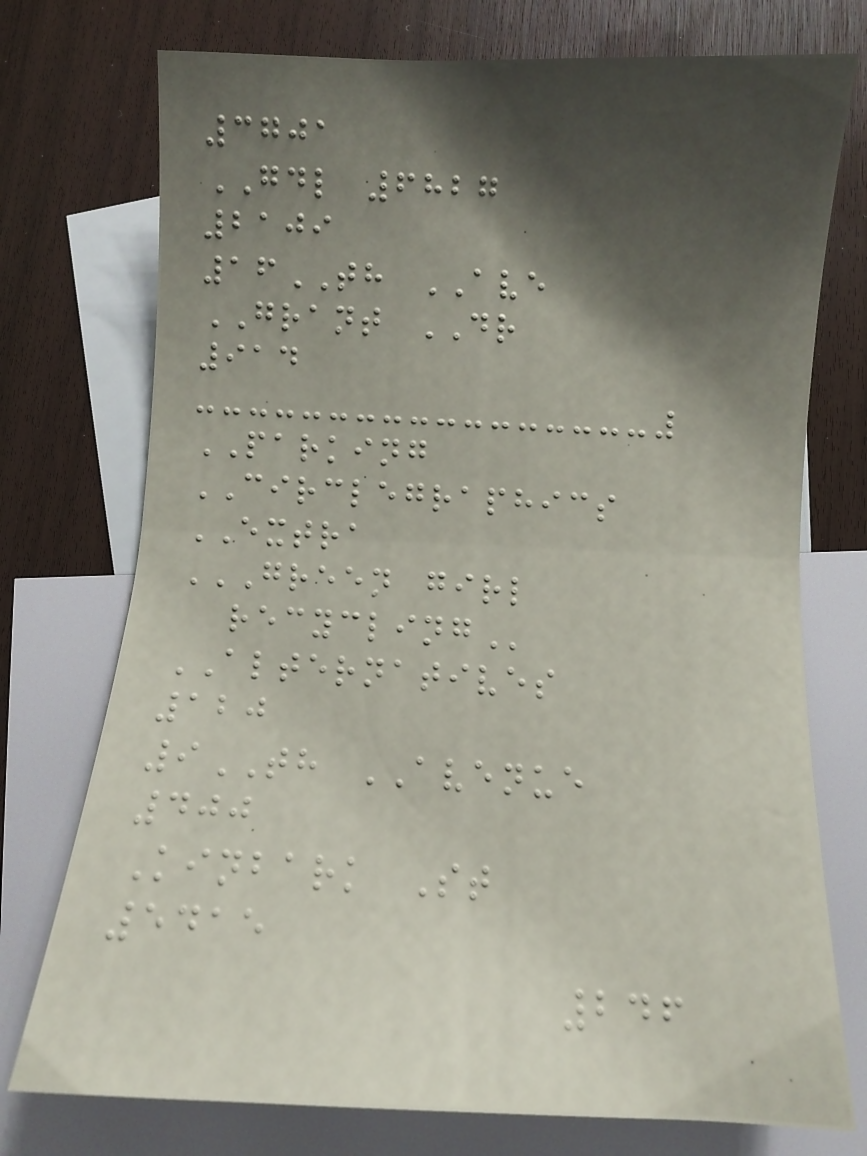3701
GDL 6827
2109
16TH AVE
GRANT DR
914
PARKING
CIRCLEGRAPHICS
EXTRA
GREEN GIRL
RECYCLING
ALTERNATIVES
120
9TH AVENUE
400
Kinbark St
5415
246
